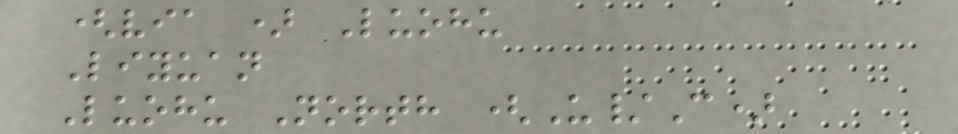(via ) Luohu
Liyuan
Luohu North (U/C)
